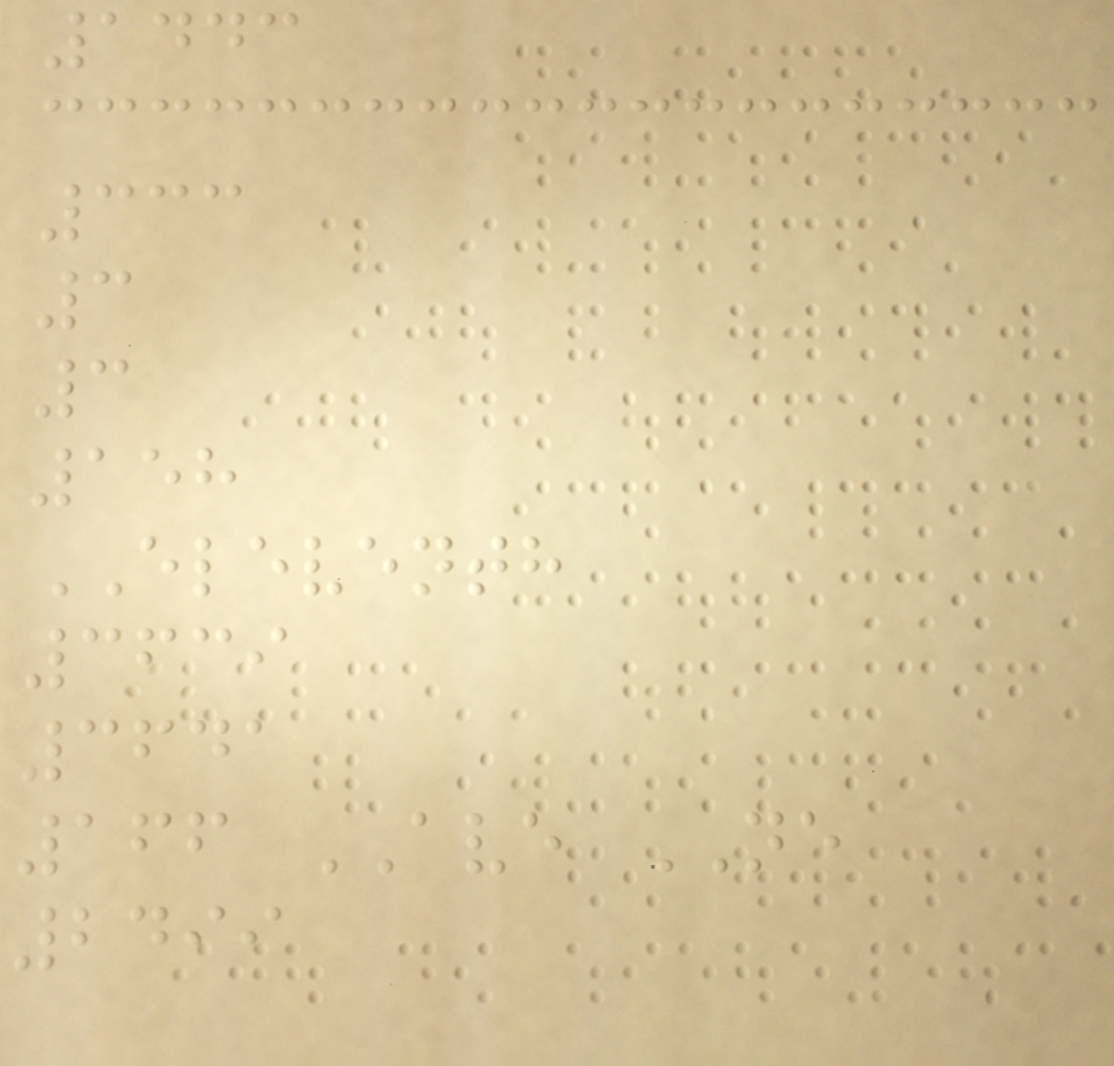1443
333
3
3
158
ELEVENTH
3639
3641
166 AVE NE
2499
